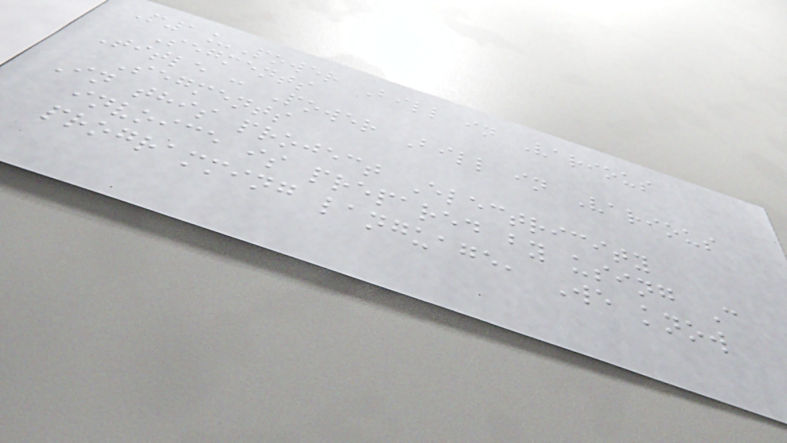M1_Power Bill in Various
Segments
Title : Power Bill in Various
Segments
In this project Electricity
invoice is prepared by using C
programming language, We know
